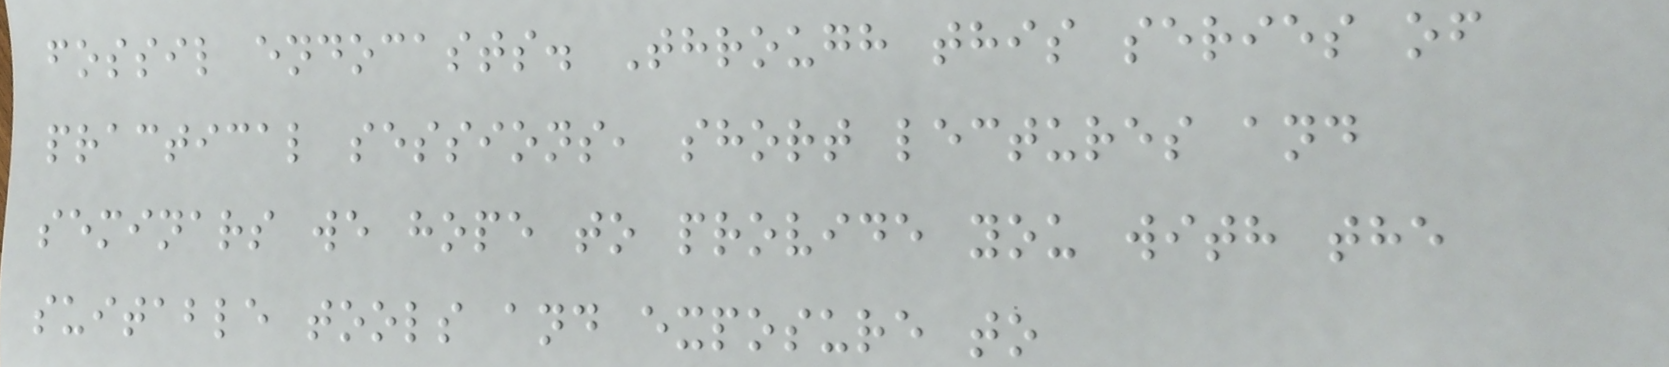fossil endocasts. Through this series of
practical sessions, short lectures and
seminars we hope to provide you with the
suitable tools and exposure to
